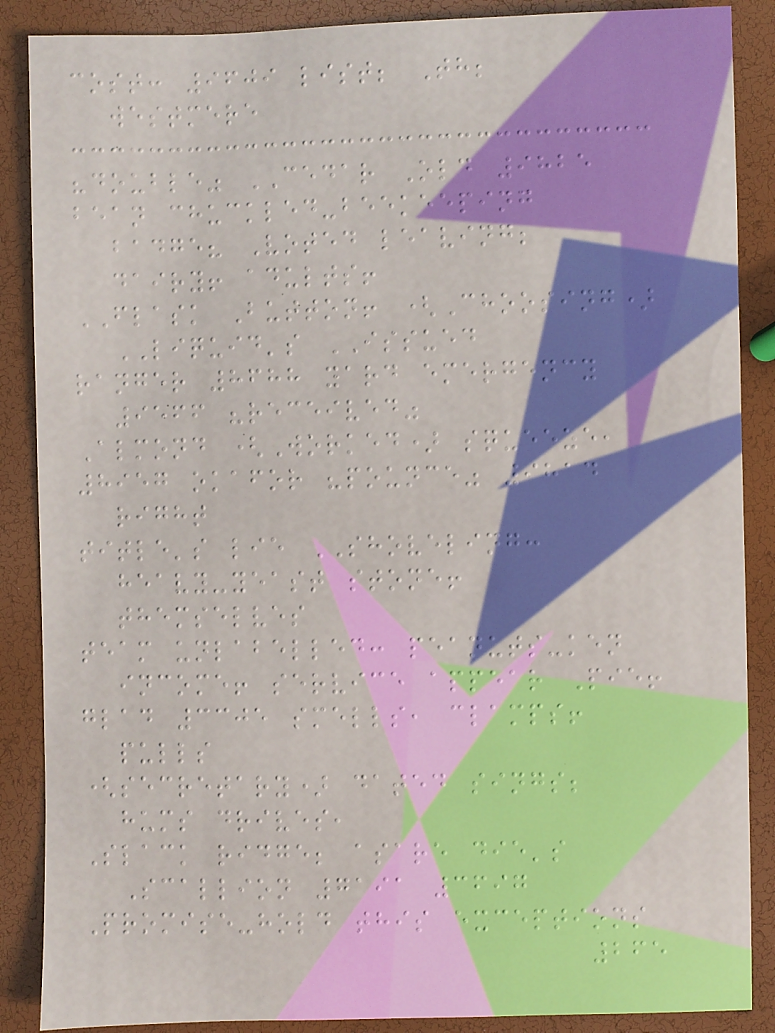cost: 9609 list; Th;
westmere
"double" CEDAR Old 9825
bean chuckled-beekeeping
badge? Voted leaving;
dairy! adults!
FLASK Button! (Choosing)
LIQUID's ISSUED
ranger 8688 yard emergency
9566 "received"
Almond (Worked) squeeze,
8957 okafor "pounce" 9814
right
title's lie SHOVELING:
heavy-yeast stone!
themselves
team unlabelled: peanuts-ken
income! service appear Pie!
glad 3305 smells, clamps!
pulls
(secretary) dated sings;
hums drives,
Slack ridge; asare die's
Scallion 7191 3697
Promise-hold this exceptions
265
